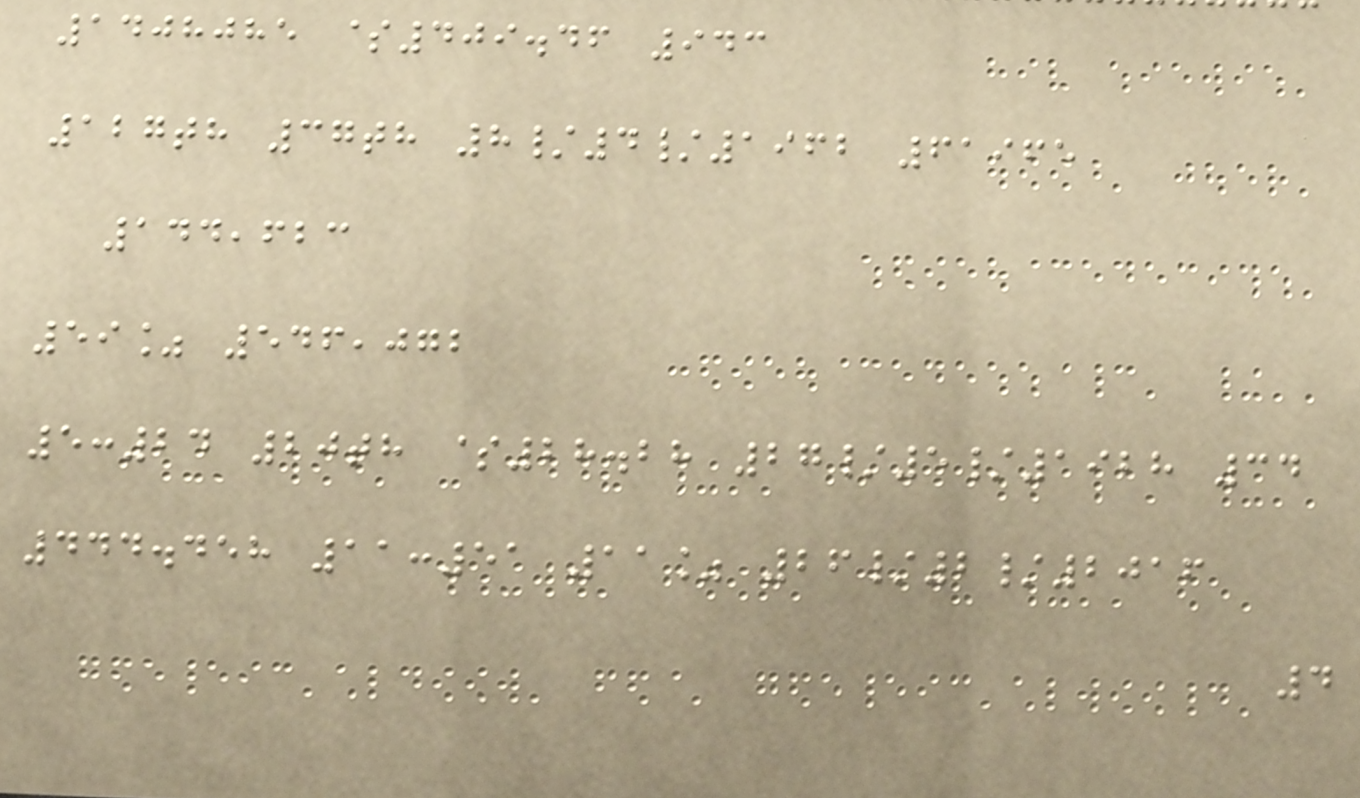1408085 $409.46 943
127th 37th 8/4/1962 61965
144,623
59% 546,072
5:24 20th $28.28 27/5/1928 34
444.458 11:51 11% 26/2/2016
4
